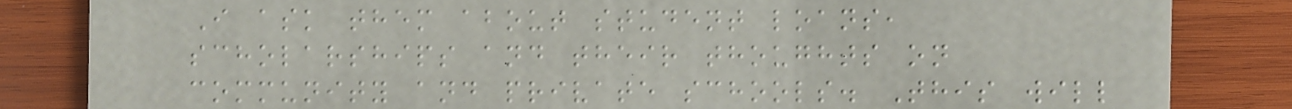I ask them about student loans,
scholarships and their thoughts on
community and private schools. This will
